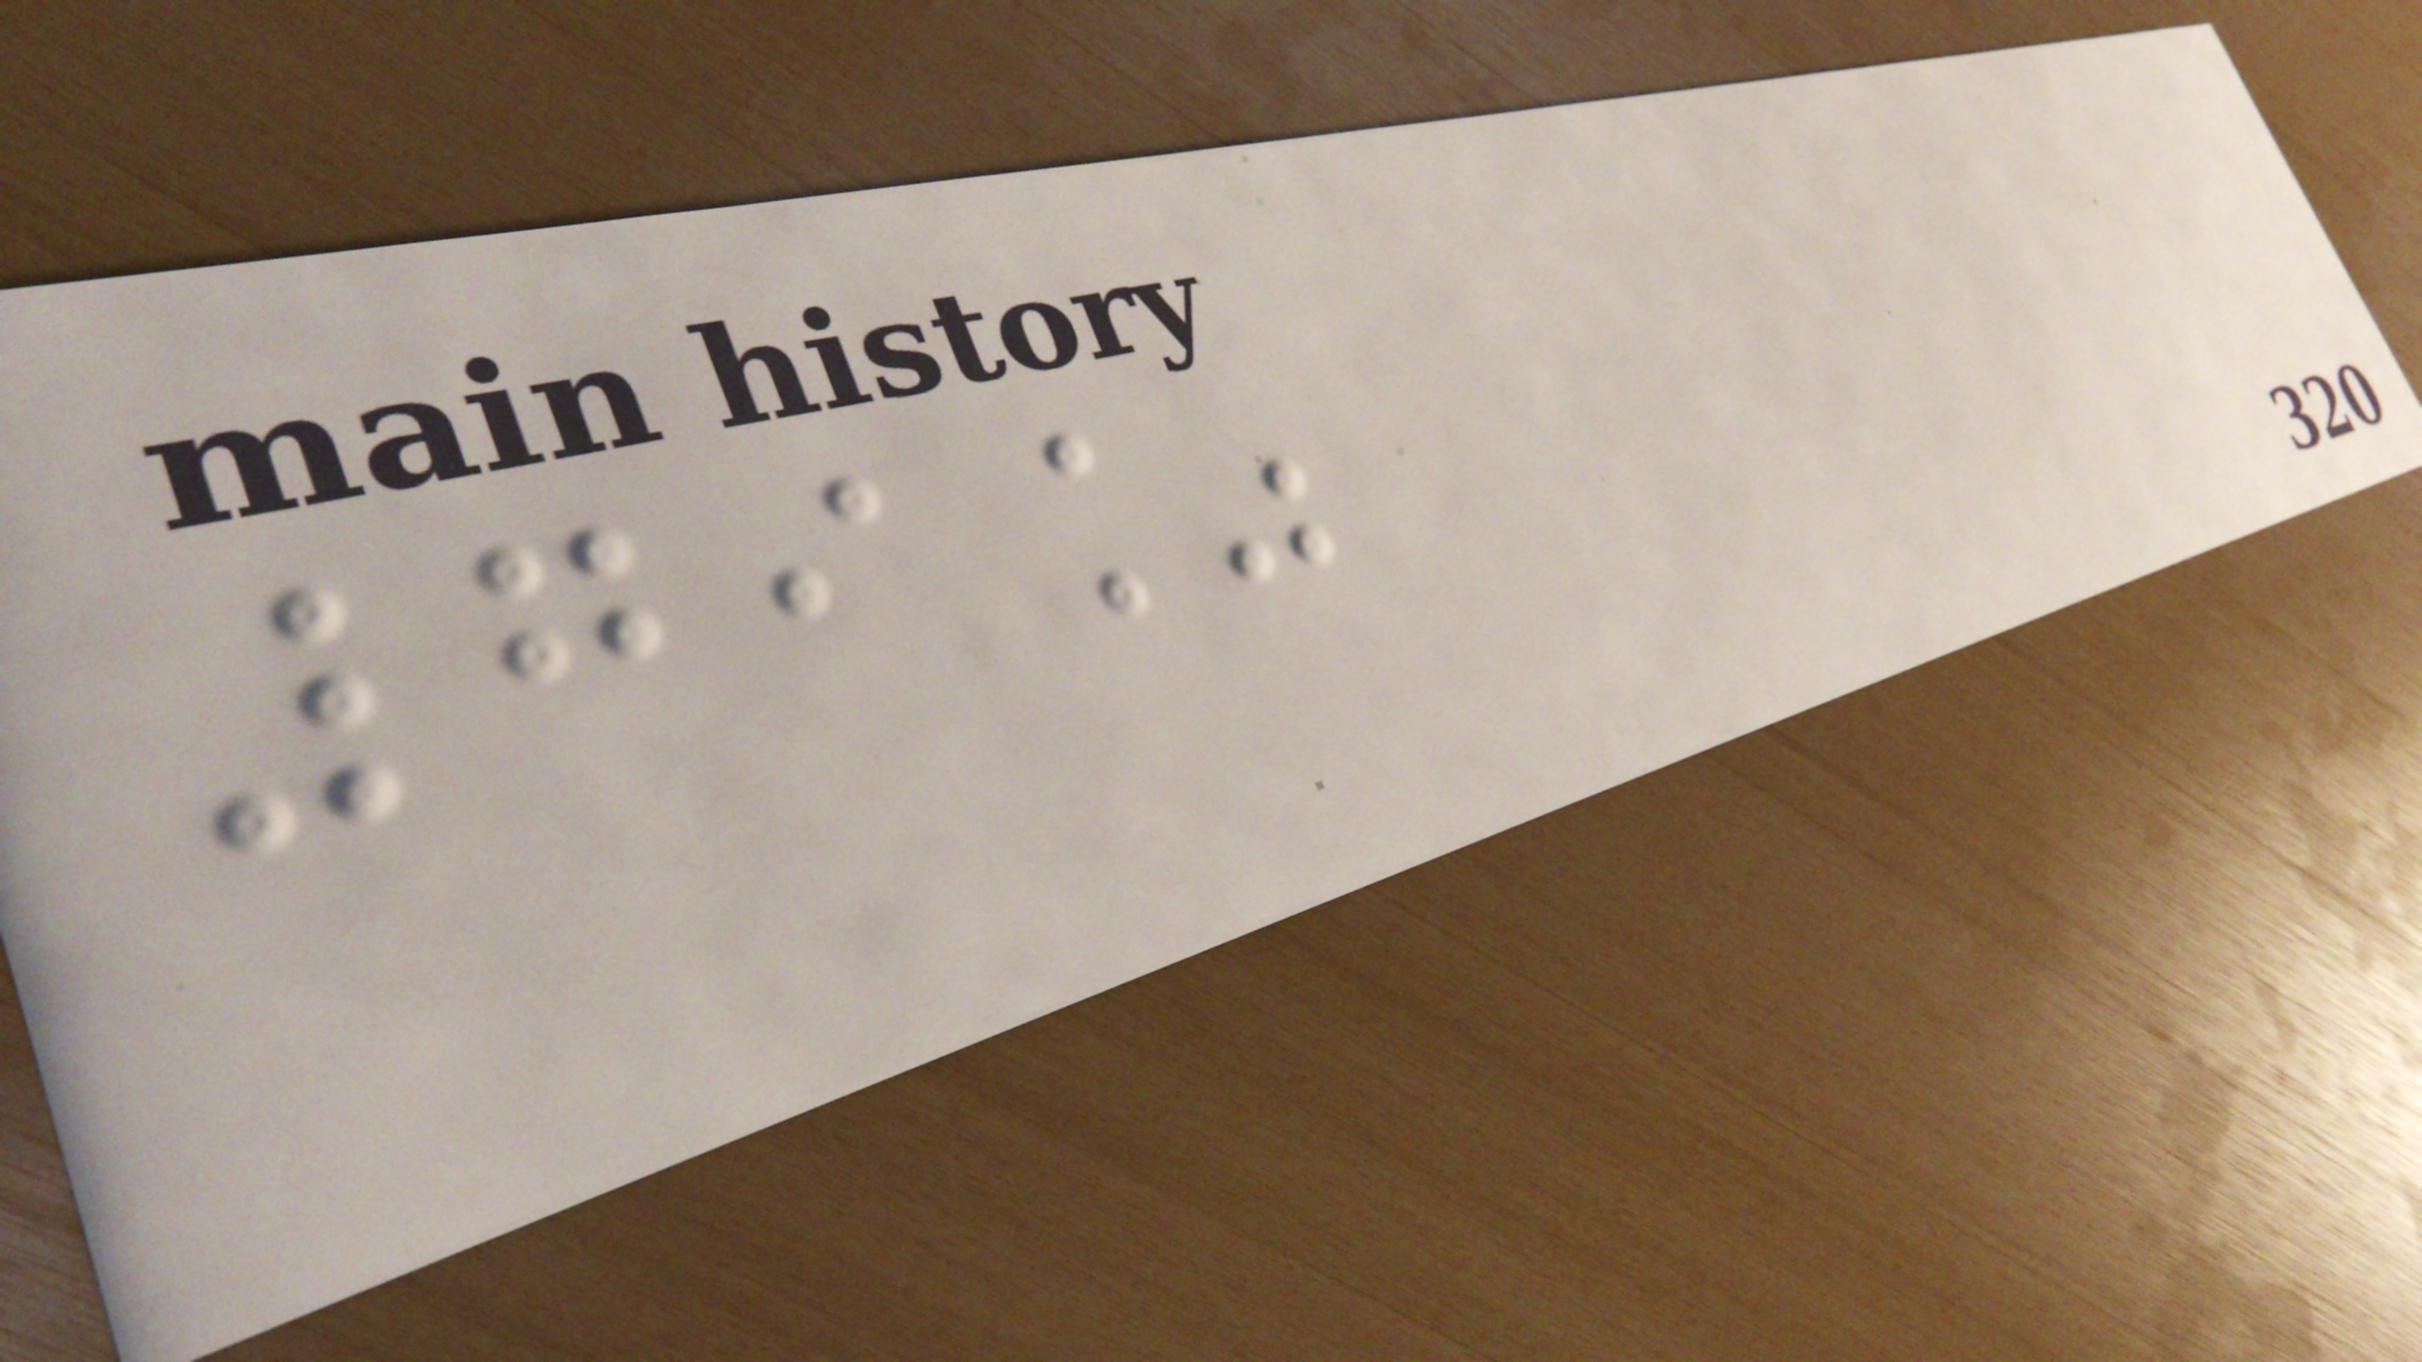79%
